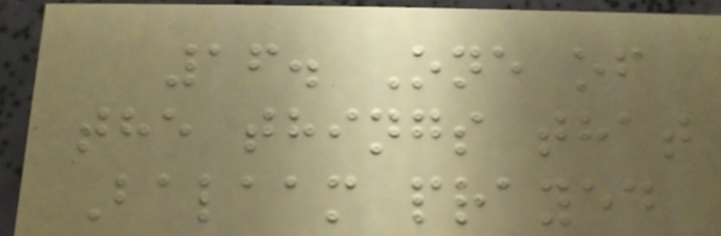16. One of
the things that
Balaam prayed
